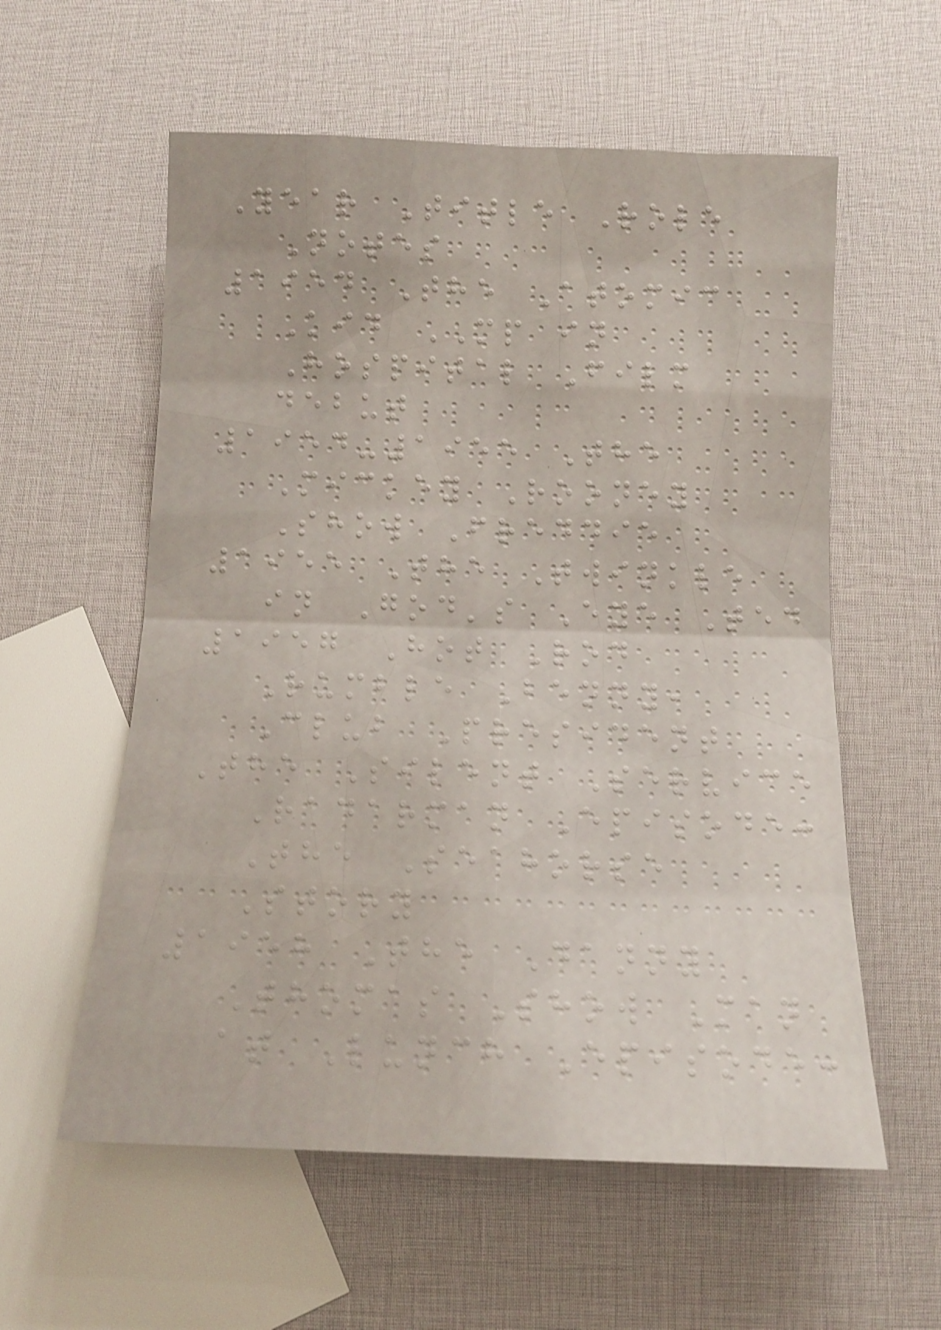Year Title Role
Notes
1954 The Atomic
Kid MP in
Hospital Film
debut
1954-1955 The
Mickey Rooney
Show Freddie
1955 The Twinkle
in God's Eye Ted
1957 Hot Rod
Rumble Benny,
Club President
The Silent Service
Radarman Episode:
The Seahorse
Story
1958 The Danny
Thomas Show Man
at Lunch Episode:
